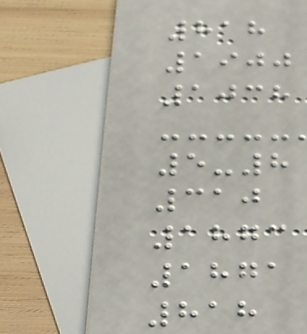818
1900
1038
5-8
310
1873
1871
818
